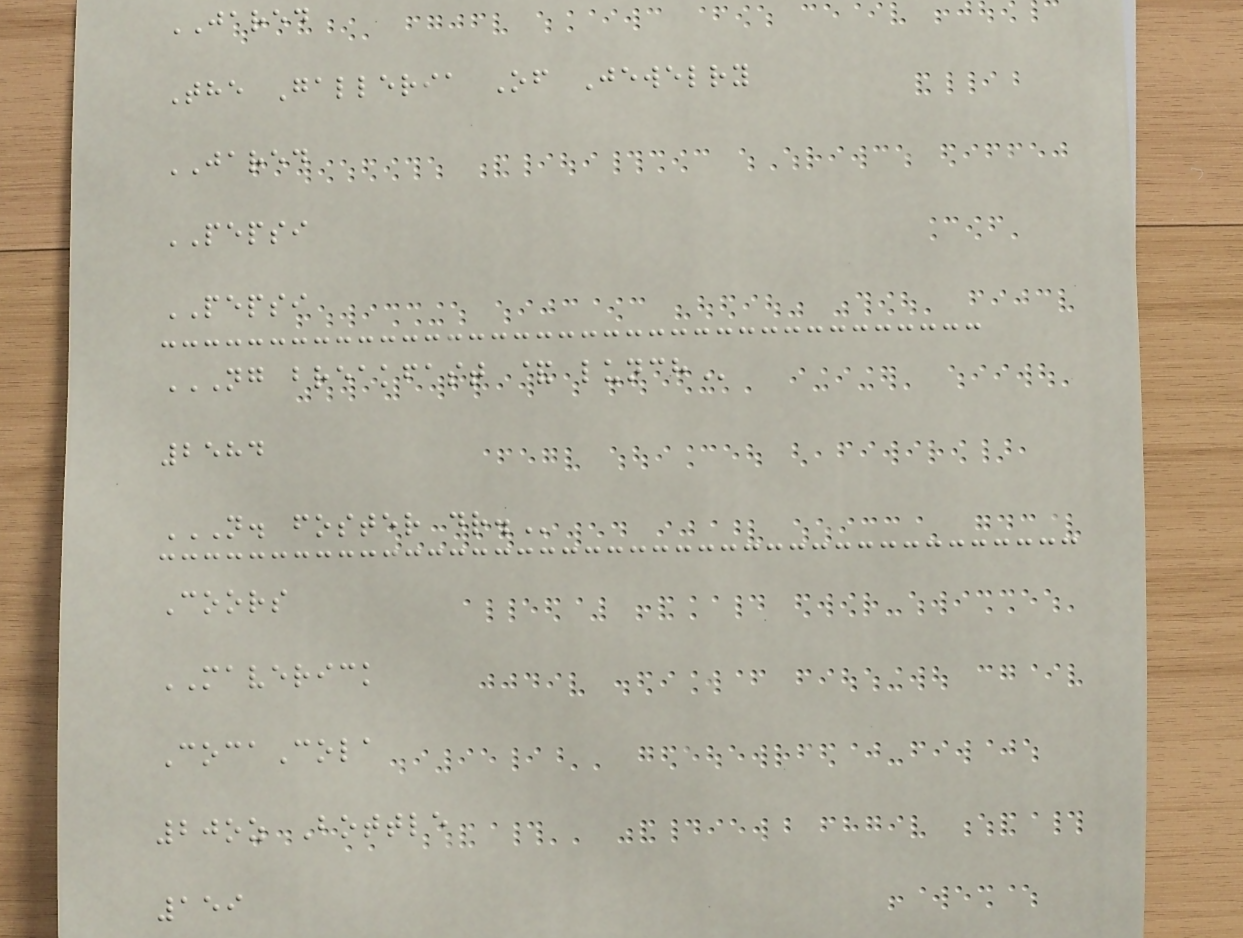JARED
The Galleria Of Jewelry
JARED
PEPSI
PEPSI
NG BREAKFAST & LUNCH
2584
N. FOSTER DR.
Coors
MAVERICK
CocaCola
20oz Bottle
159
